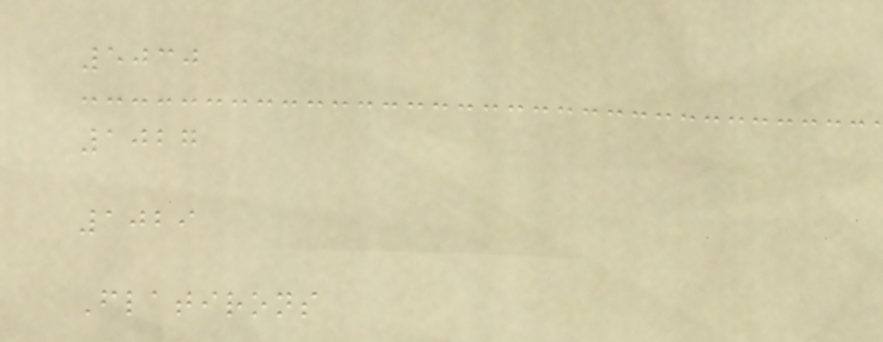5030
1027
1029
Flatirons
